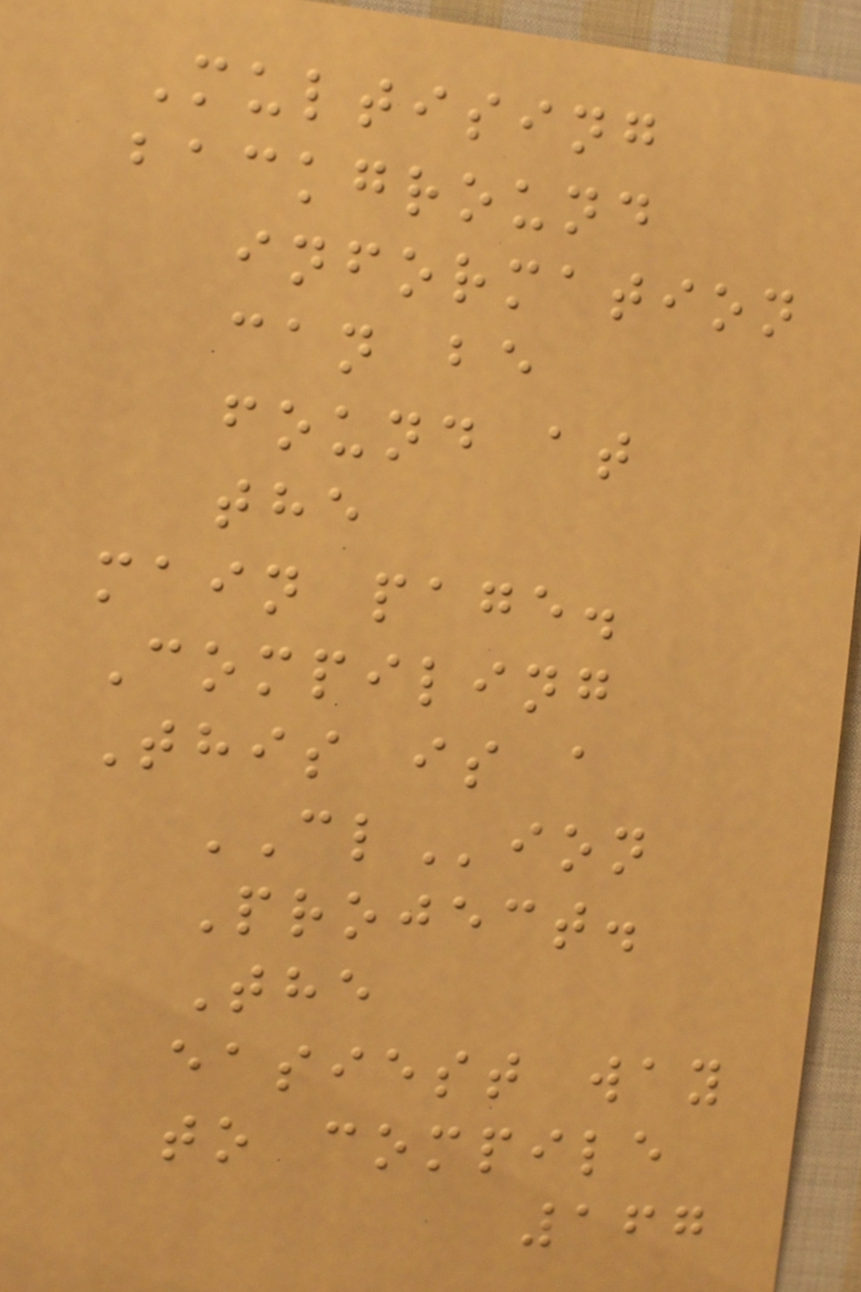Multising
background
information
can be
found at
the
main page.
Compiling
This is a
CLion
Project.
The
easiest way
to compile
167
